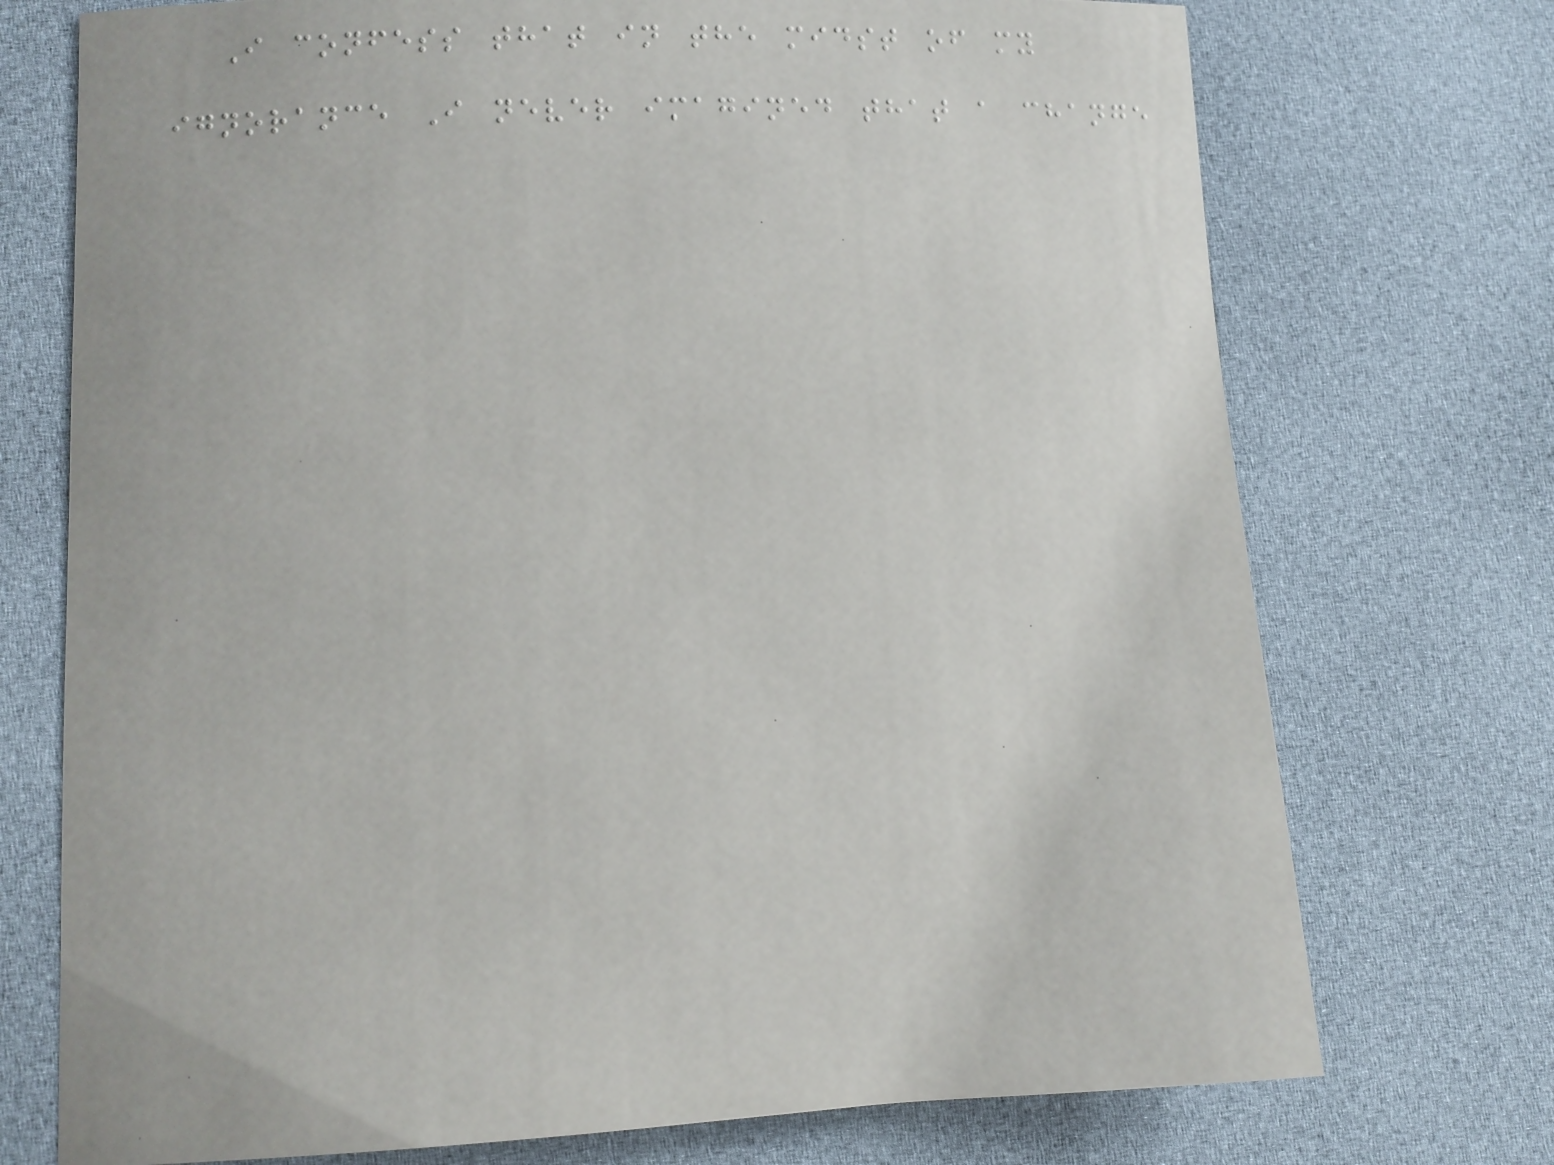I confess that in the midst of my
ignorance I never imagined that a change
